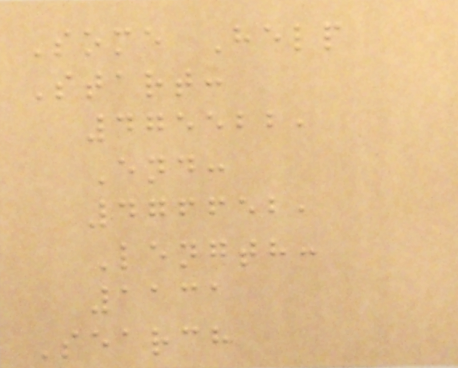Some Help
Start:
475522,
End:
476652,
Length:
1131
Search
